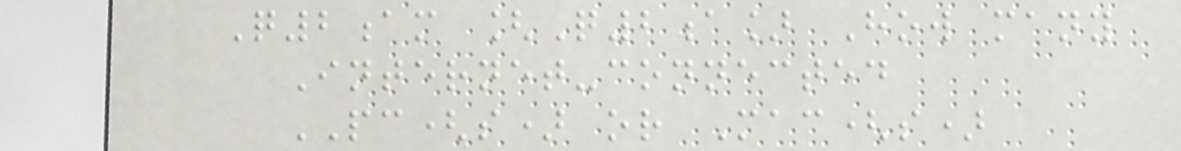Q2am [Q2a] How many
Internet-connected
PC(s) or Mac(s)
